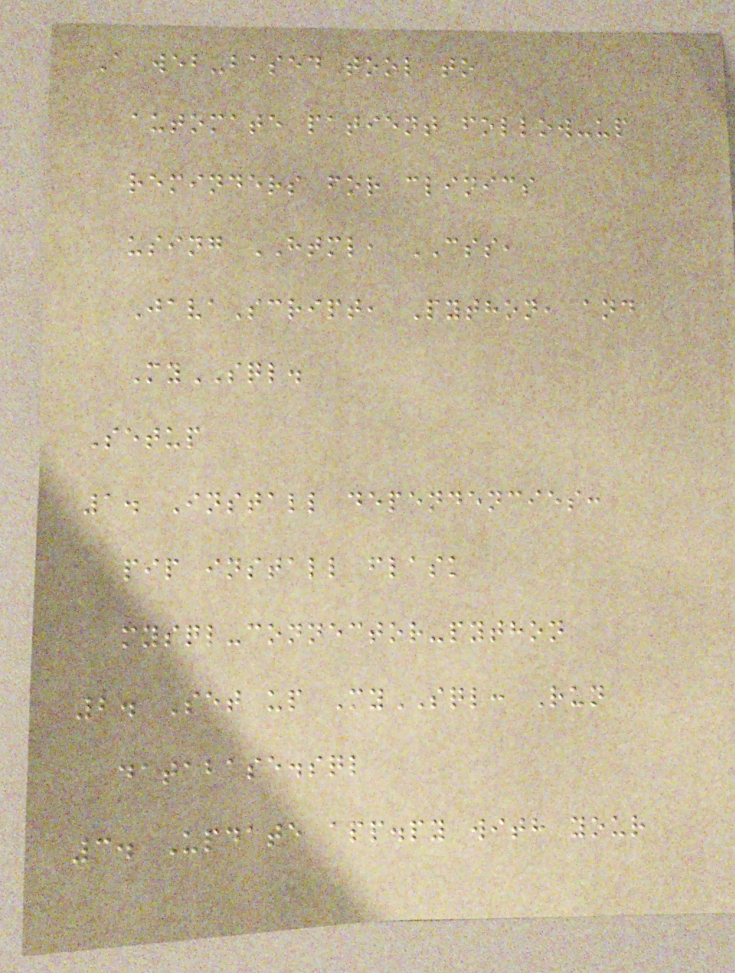A web-based tool to
automate patient follow-up
reminders for clinics
using HTML, CSS,
JavaScript, Python, and
MySQL.
Setup
1. Install dependencies:
pip install flask
mysql-connector-python
2. Set up MySQL: Run
database.sql
3. Update app.py with your
